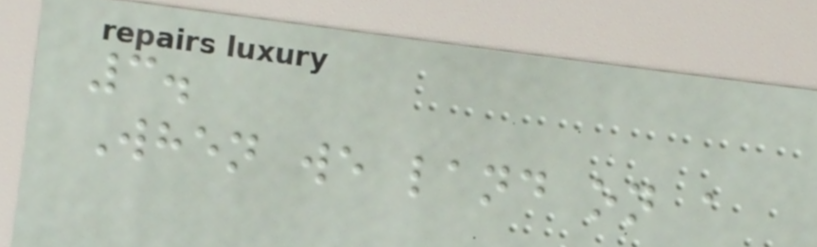3.
When we land on a
